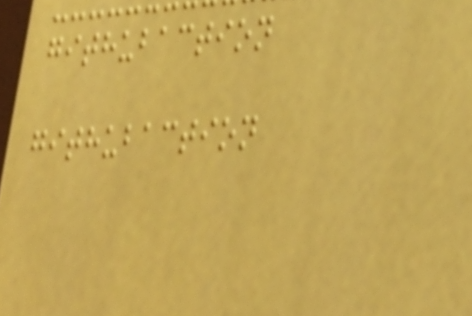githubaction
githubaction
